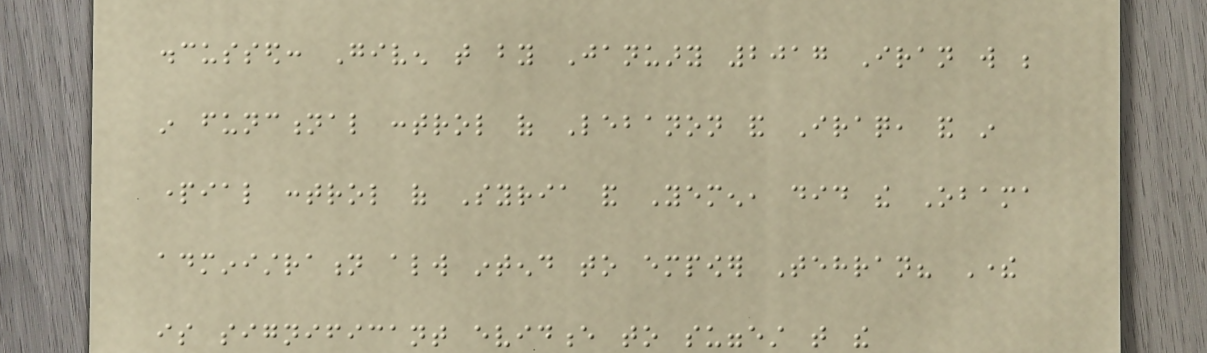discussed: Given that by January 2017 Iran will be
in functional control of Lebanon and Iraq, and in
partial control of Syria and Yemen, did the Obama
administration always intend to empower Tehran? There
is significant evidence to suggest that the
